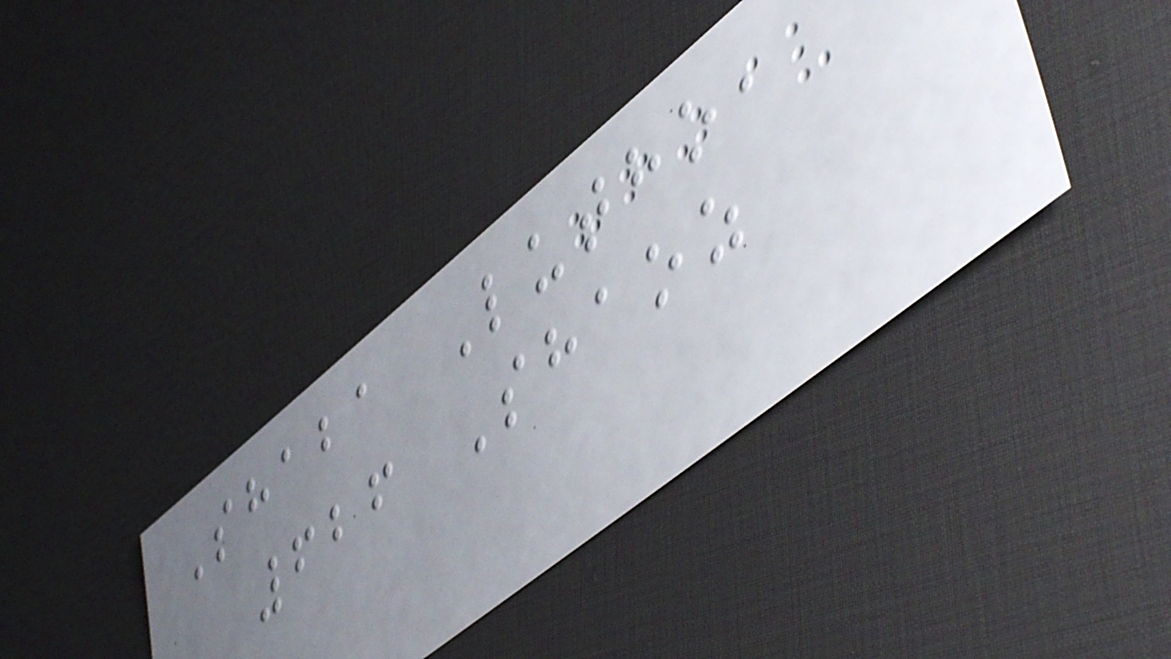Shaba Lutho,
626 Shaoz
